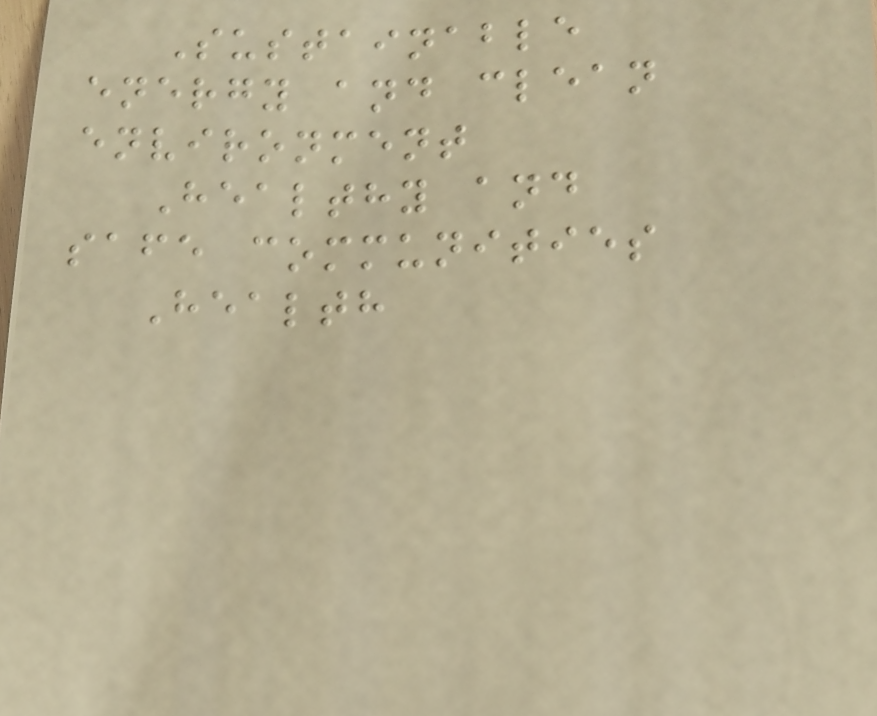Sustainable
energy and clean
environment
Healthy and
safe communities
Health
